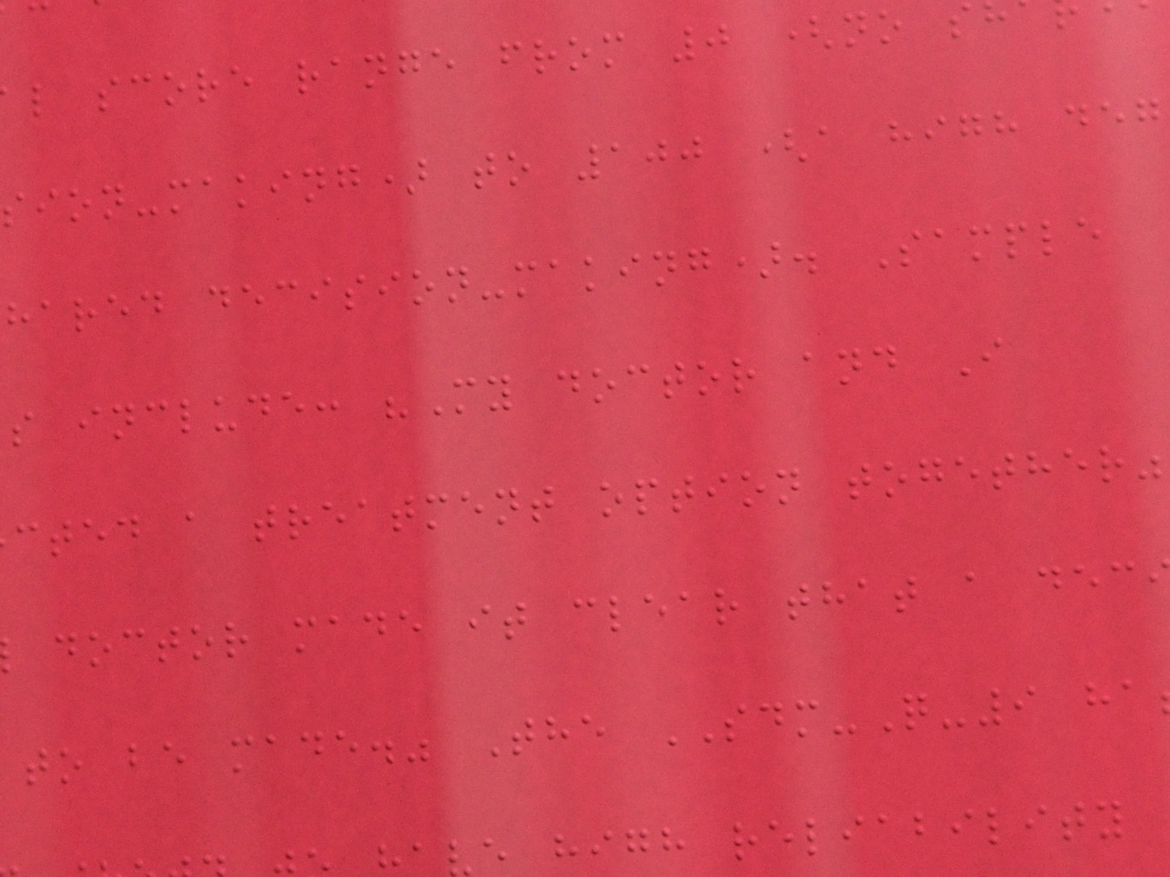l score range from 0 (no s
sion-making) to 100 (a high deg
hared decision-making). Sample
s include: "My doctor and I
cted a treatment option together"
doctor made it clear that a dec
to be made." The SDM-Q-9 ha
e high reliability
